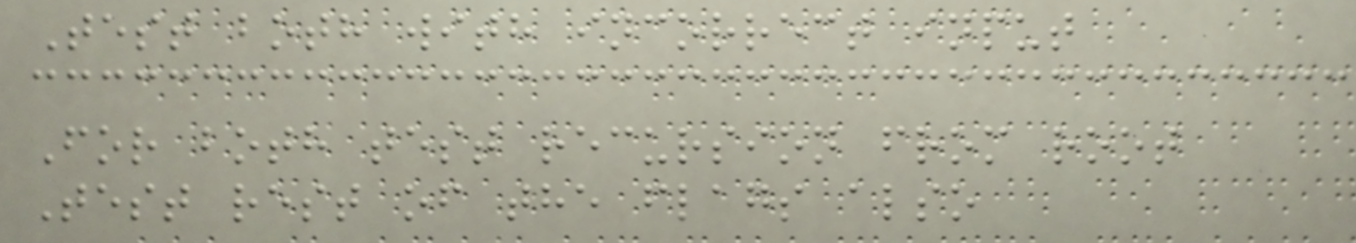Test both with incorrect input
For both test recursion from root
Test rest of the flags also
